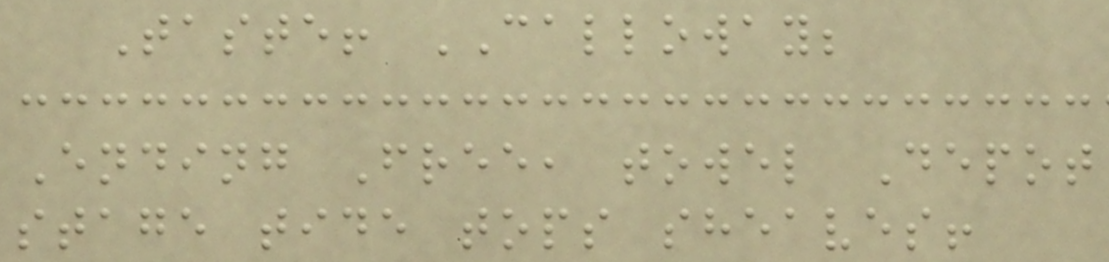Taste! CALLOWAY;
Ending Free, towel Depot
stage tide tops sheaves!
